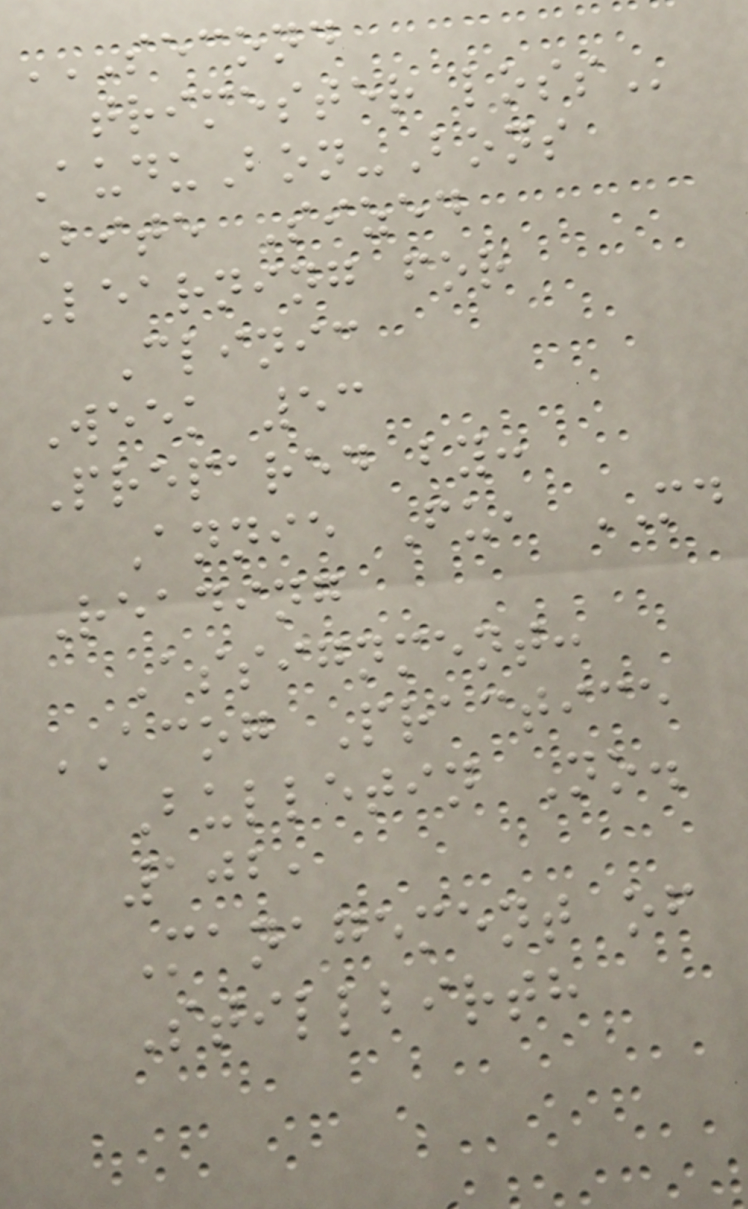SECOND
TRIMESTER LOSS
AuduBon-Bons
Bite Sized
Learning for
Clinic
Week 53
Prepared by:
Annie Fu, MD
Reading
Assignment:
ACOG Practice
Bulletin No.
102,
Management of
Stillbirth
